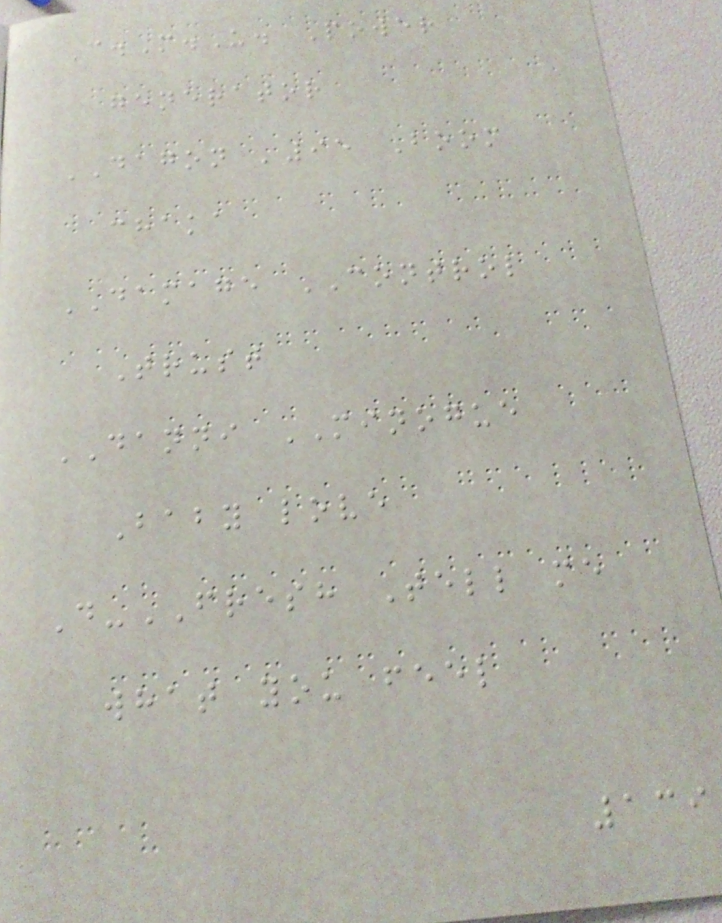C.P.U. Power
generator
DAGON '95 Boom
chaka
DAMAGE CONTROL
Trust
DANNI MINOGUE
Baby love
D-FRESH Tell me
what you feel
139
